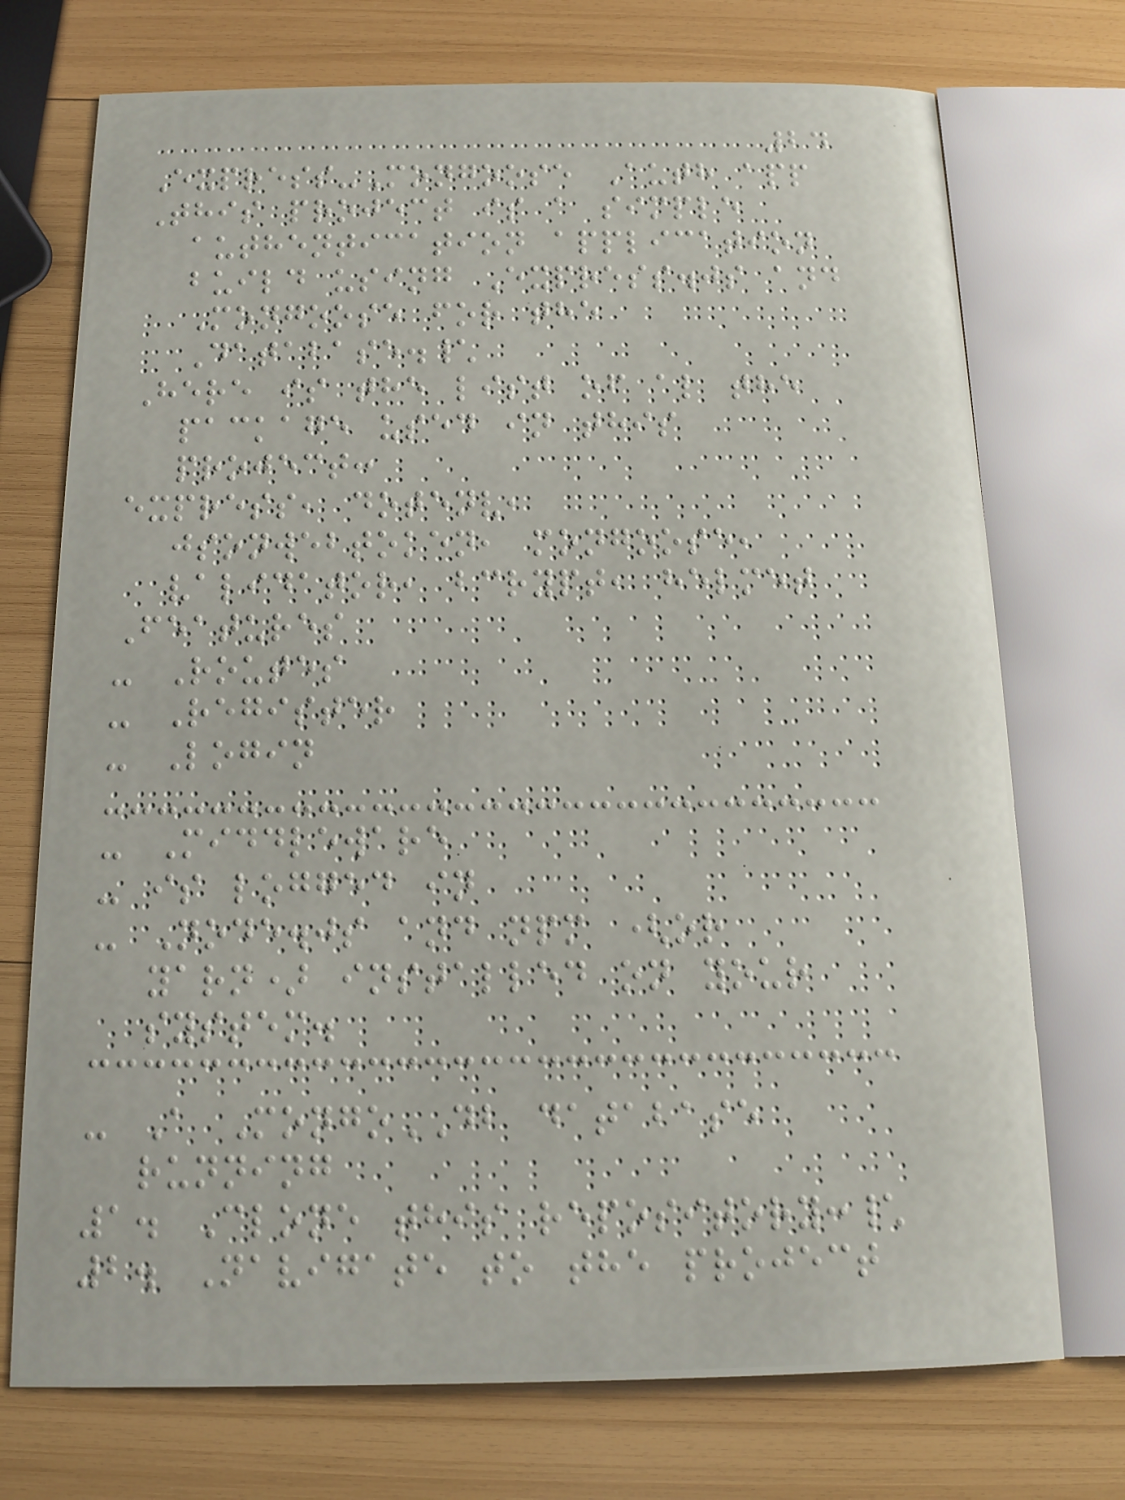24
Express-Mongoose Auth app
This project is a simple
authentication application
build using Express.js and
Mongoose for the
Database.\
Here is the list of al the
package used in this
project:
express, dotenv,
jsonwebtoken, mongoose,
validator, bcrypt, helmet
Features
- Routes
- Register
- Login
- Middleware
- is logged in
- Node.js and npm (or
yarn) installed on your
system.
- A MongoDB database
running
1. Clone this repository:\
2. Navigate to the project
